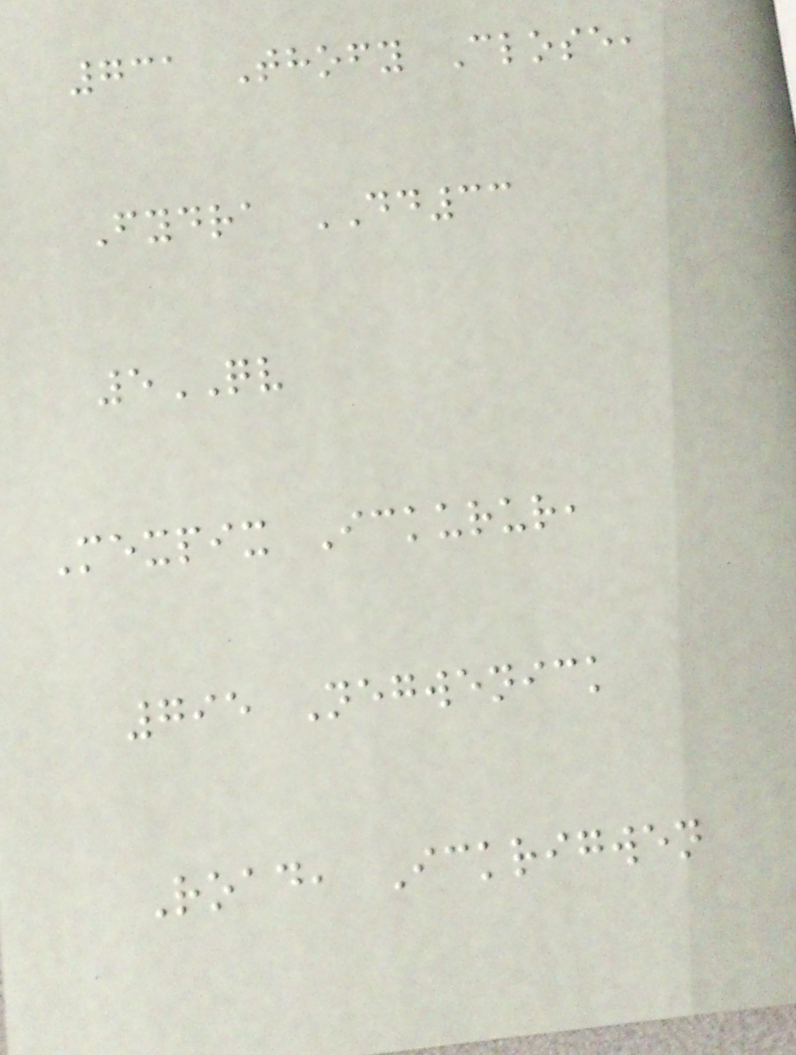731 Thofy Close,
Fydra DD33
5QV
Mexpix Ickurur,
795 Negwenick
Road, Ickrigwen
